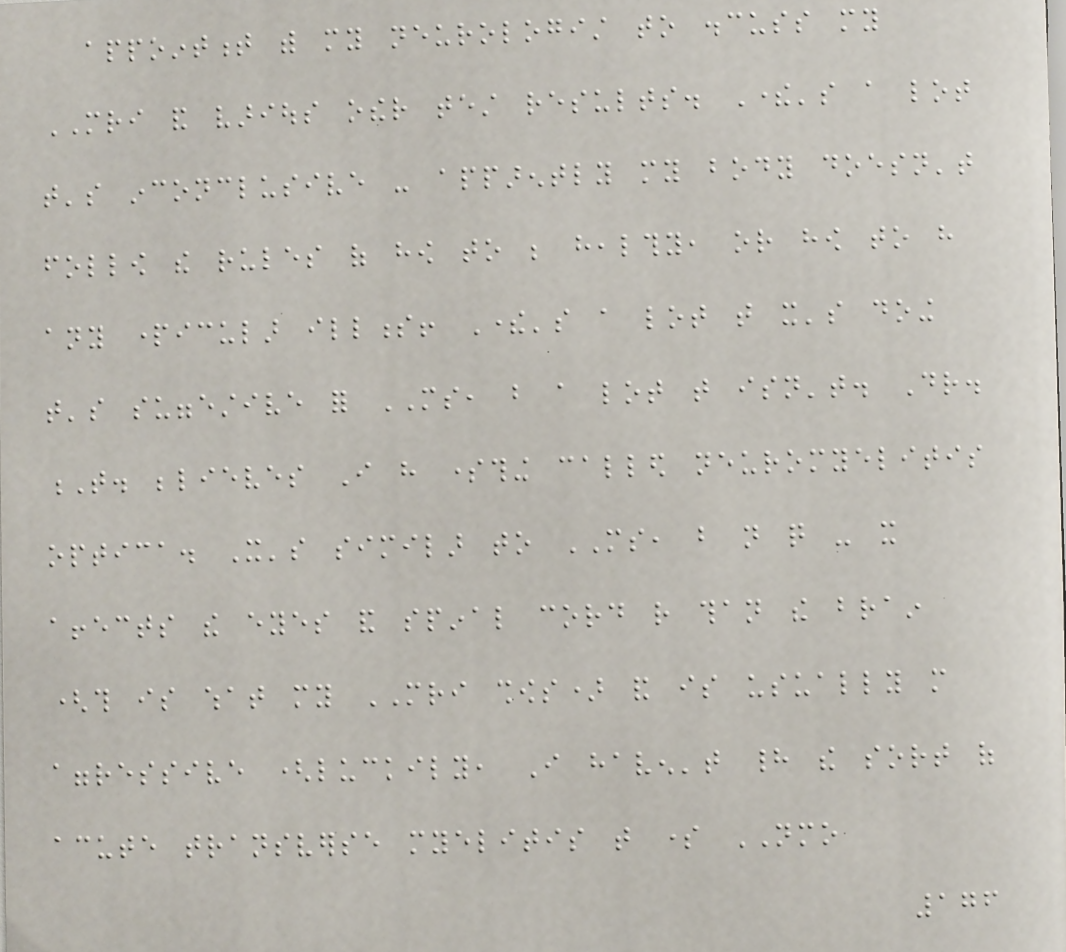appointment with my neurologist to discuss my
MRI and various other test results. There's a lot
that's inconclusive - apparently my body doesn't
follow the rules of how to be healthy, or how to have
any particular illness! There's a lot that it's doing
that's suggestive for MS, but a lot that isn't. Dr.
T. believes I have something called neuromyelitis
optica. It's similar to MS, but not quite - it
affects the eyes and spinal cord rather than the brain
(this is what my MRI shows) and is usually more
aggressive (luckily, I haven't had the sort of
acute transverse myelitis that some NMO
176
